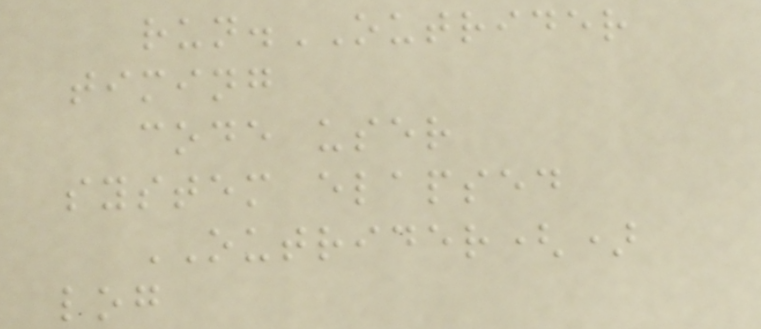run.OUTRIDER
timing
code user
system elapsed
OUTRIDER()
log
